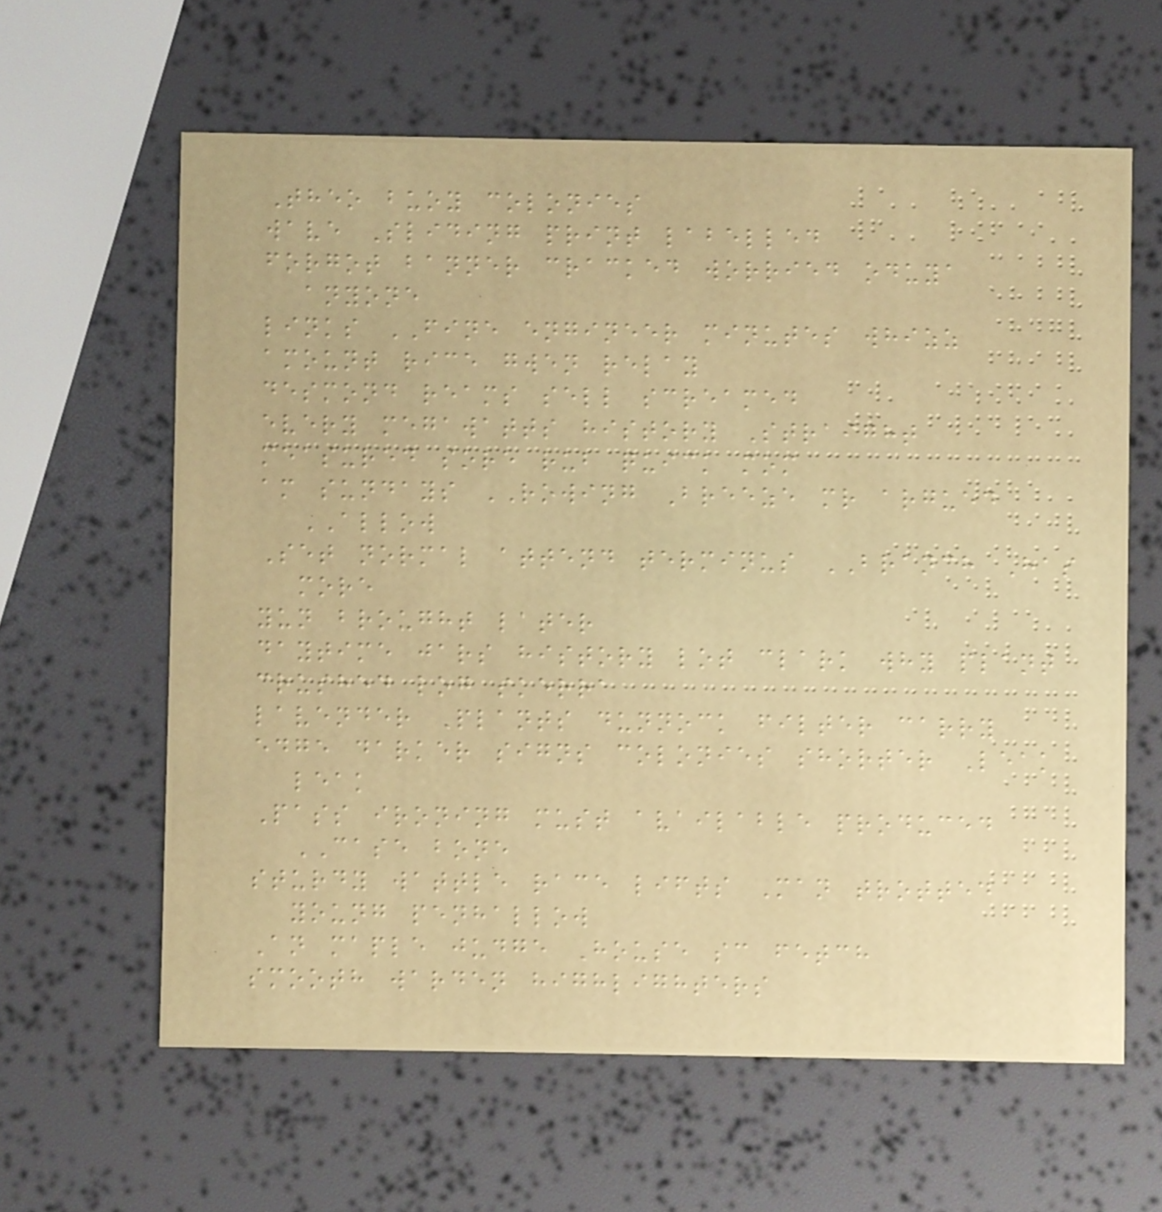Theo buoy colonies
wave Sliding print labelled
forgot banner cracked worried oduya
anyone
links FINE engineer minutes whizz
amount rice gwen relay
desmond reams sell screamed
every megawatts history Straight
measured sore rub quick mom
am sundays ROWING Breeze mr argued
ALLOW
Set normal attend terminus BRANCH Has
more
yun brought later
daytime jars history lot clark why plant
crushed log skerra
lavender Plants dunnock filter carry
edge darker signs colonies shorter Leak
leak
Pass ironing must available produced
CASE bone
sturdy wattle race lifts Man trotted
young penhallow
An maple judge House sc fetch
smooth warden highlighters
